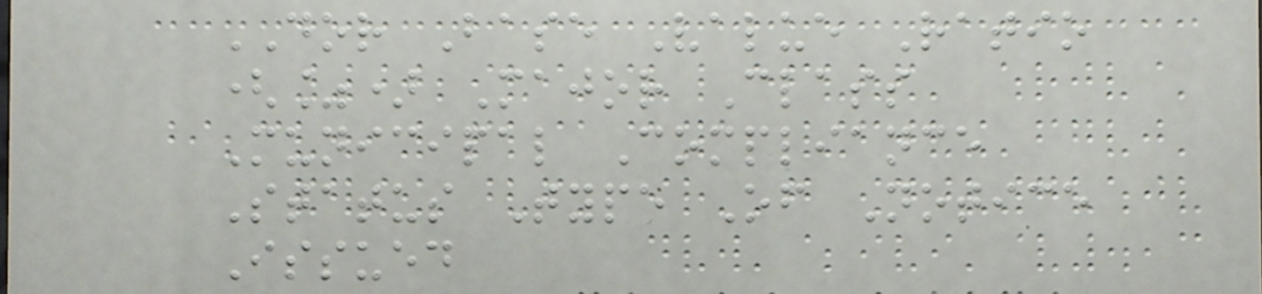DOR Base Value Ratio
(%) Major Class
Municipal Compliance
Status Type Of Notice
Issued
